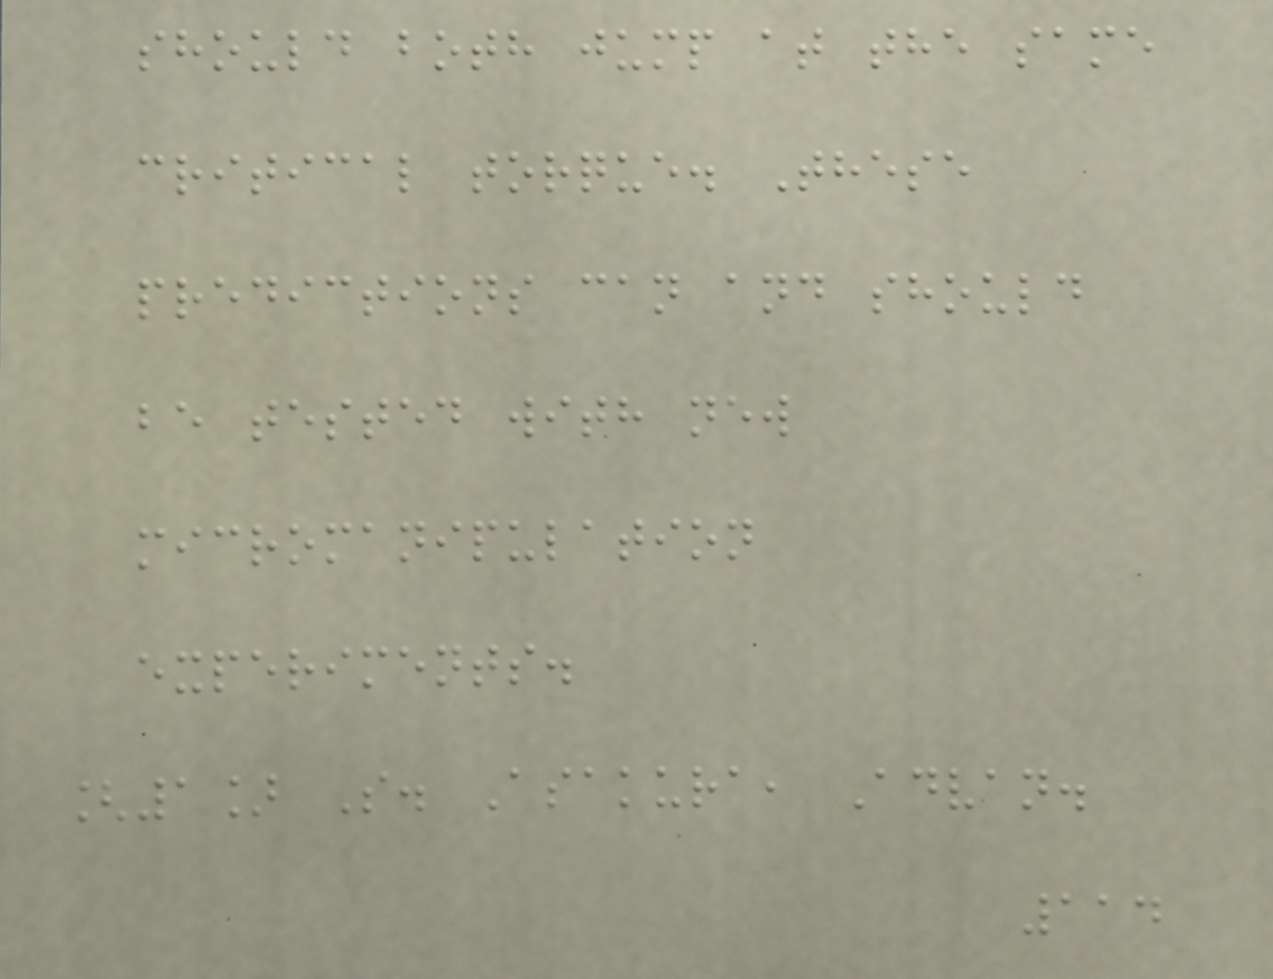should both jump at the same
critical torque. These
predictions can and should
be tested with new
micromanipulation
experiments.
[1] S. Asakura, Advan.
114
